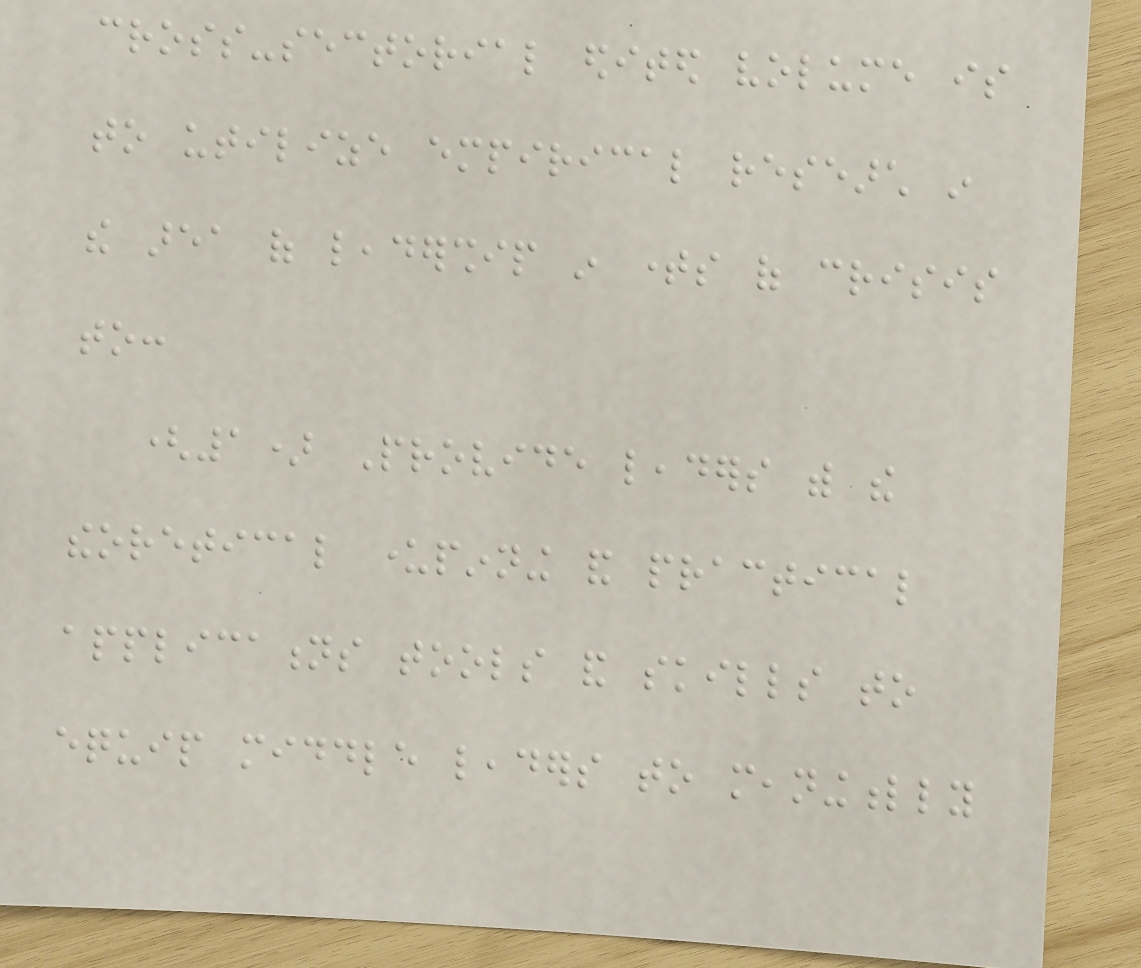cross-sectorial edited volume is
to utilize empirical research in
the area of leadership in times of crisis
to:
(1) Provide leaders with the
theoretical underpinning and practical
applications tools and skills to
equip middle leaders to meaningfully
